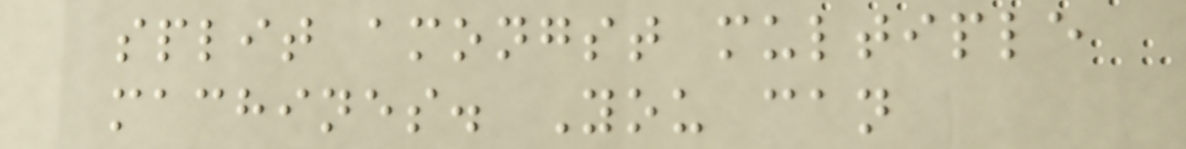split amongst multiple
machines. You can
